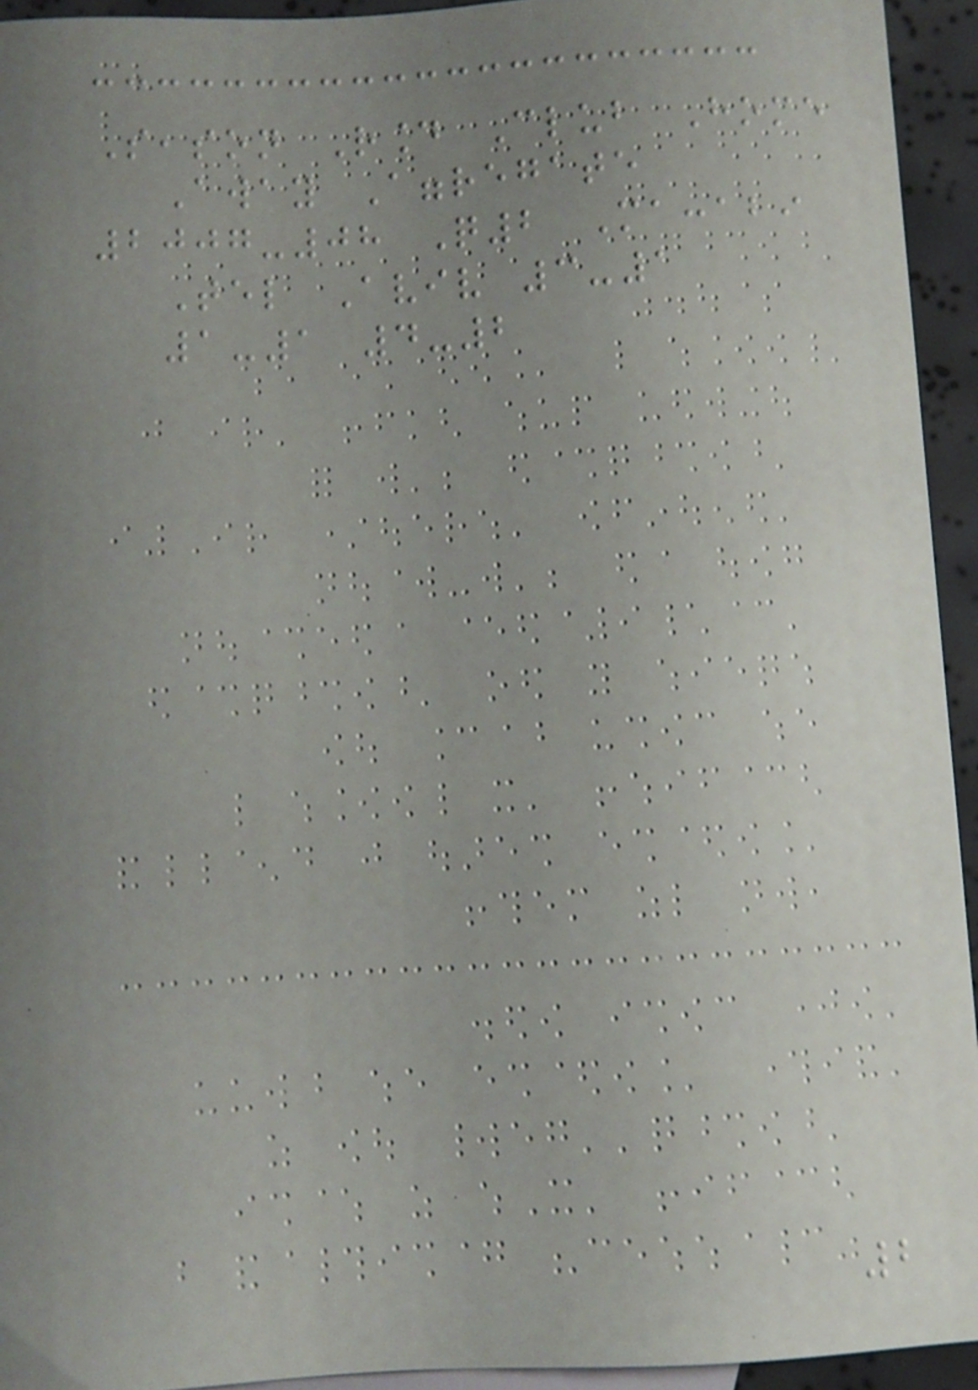Season Round Club Home
Away Aggregate
2007-08 Q2 Maccabi
Tel Aviv 3-1
1-1 4-2
2
